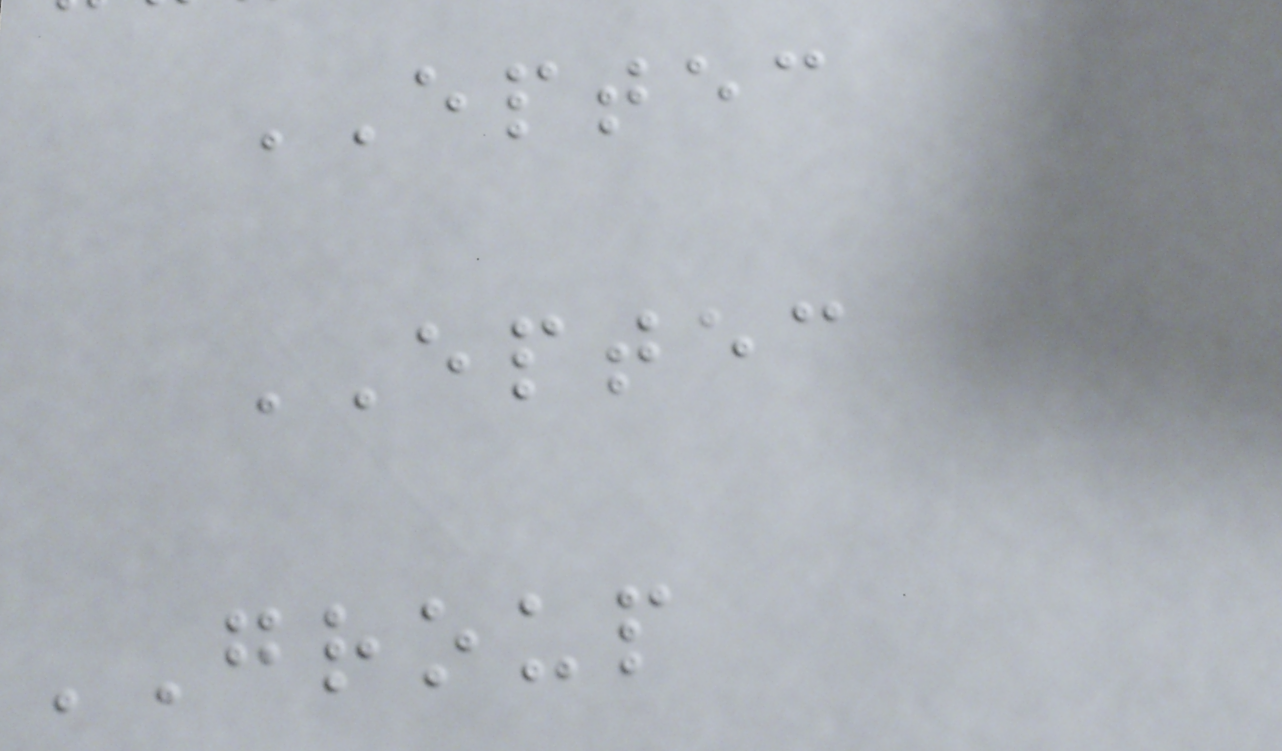EPTEC
EPTEC
GROUP
